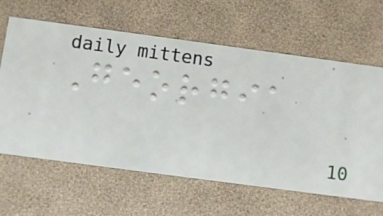Georgia
